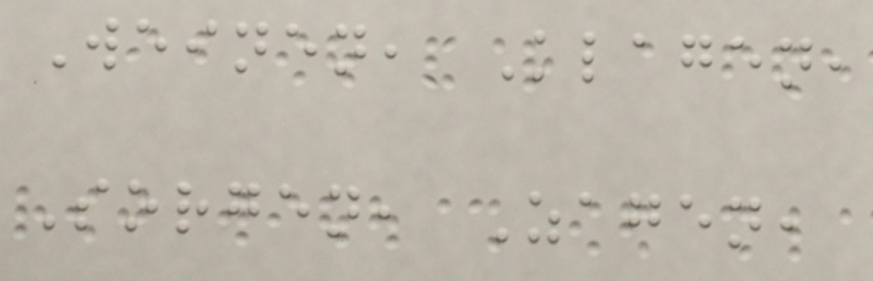Weinen, Klagen,
Sorgen, Zagen,
